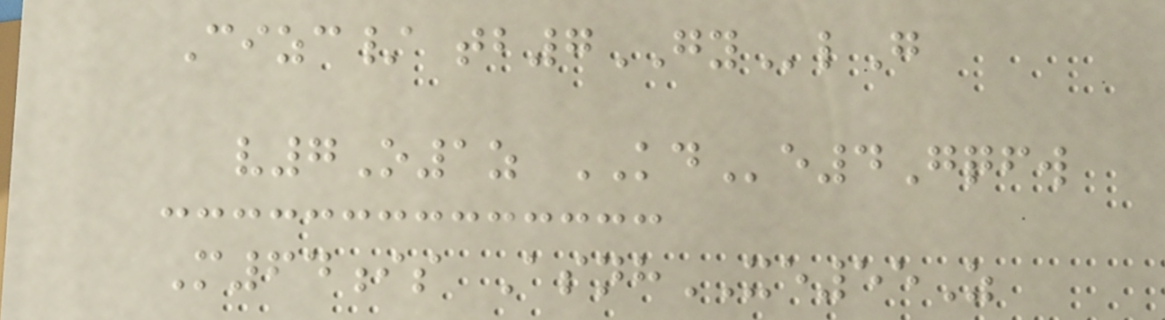Cizc/ tb7GYlG
v7O1z KDe4Gqfw
M64is AsnhXE55Z
